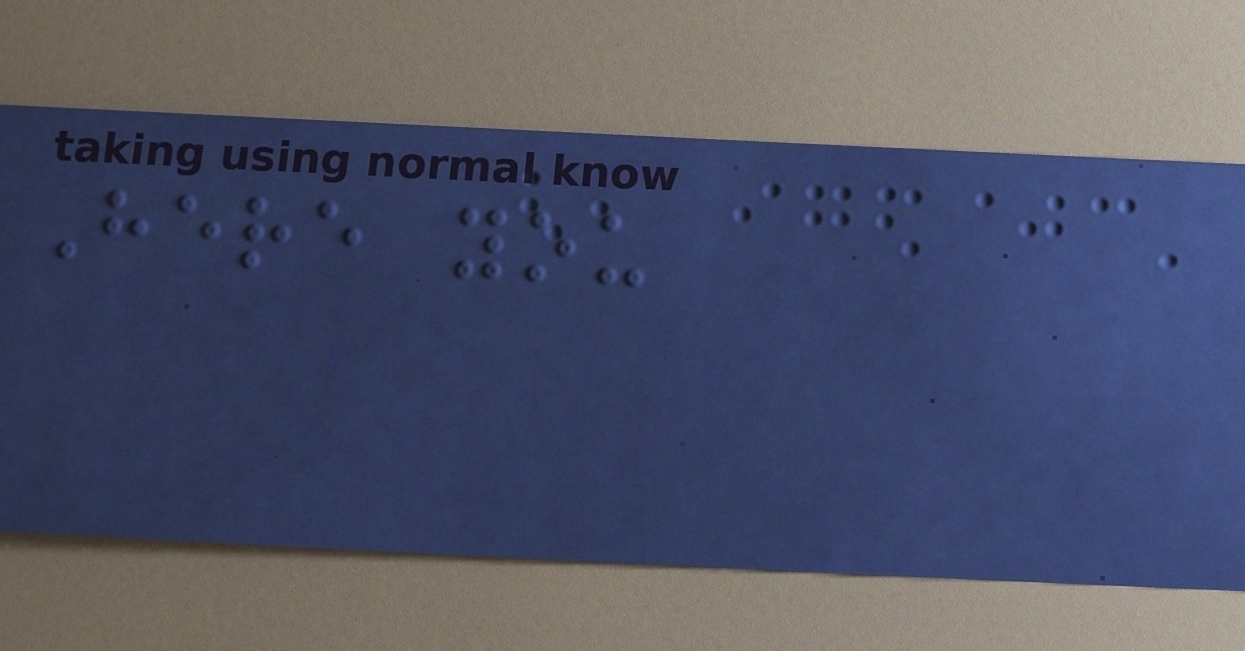Here you
